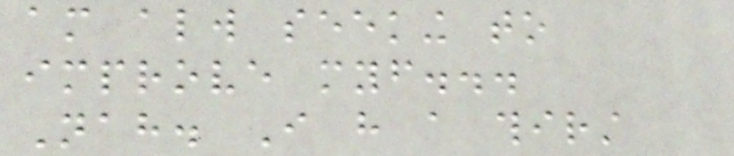am always seeking to
improve myself...
Nah. I have a thirst
